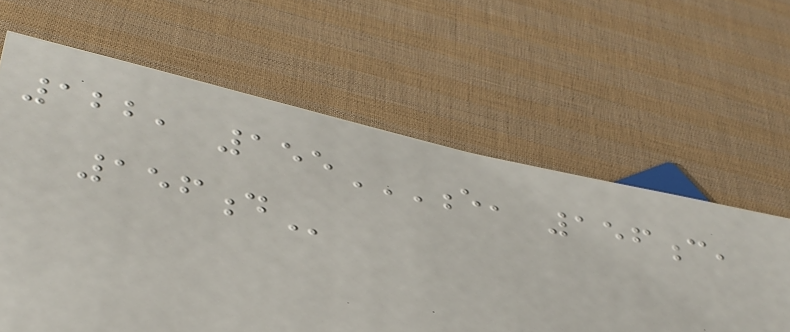122, 155E, 156C,
156D
